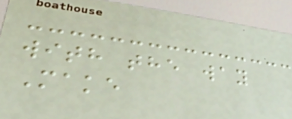with the way
Make
